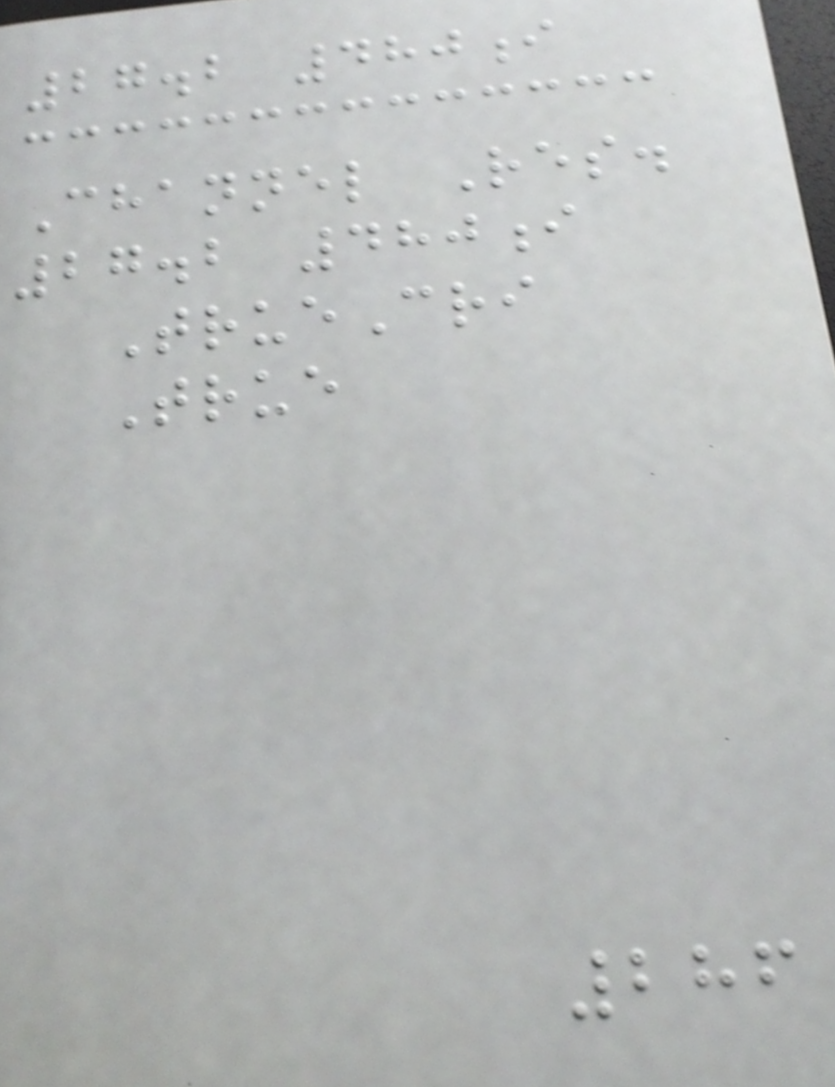27.2 480i
Channel Res.
27.2 480i
TrueCri
True
286
